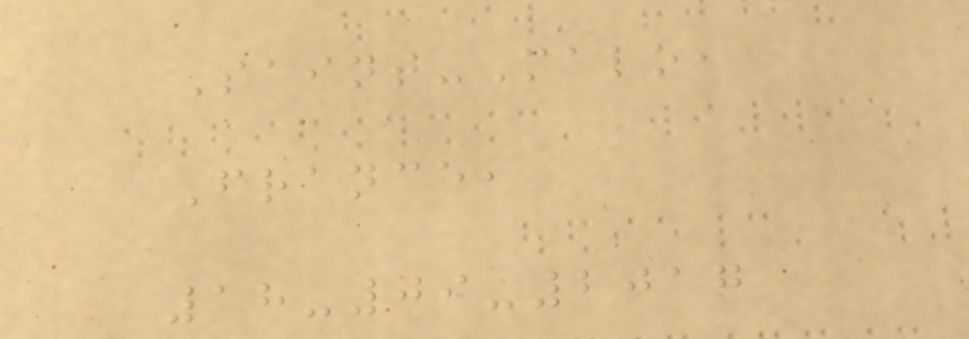Saint-Malo,
France,
18-09-2017
